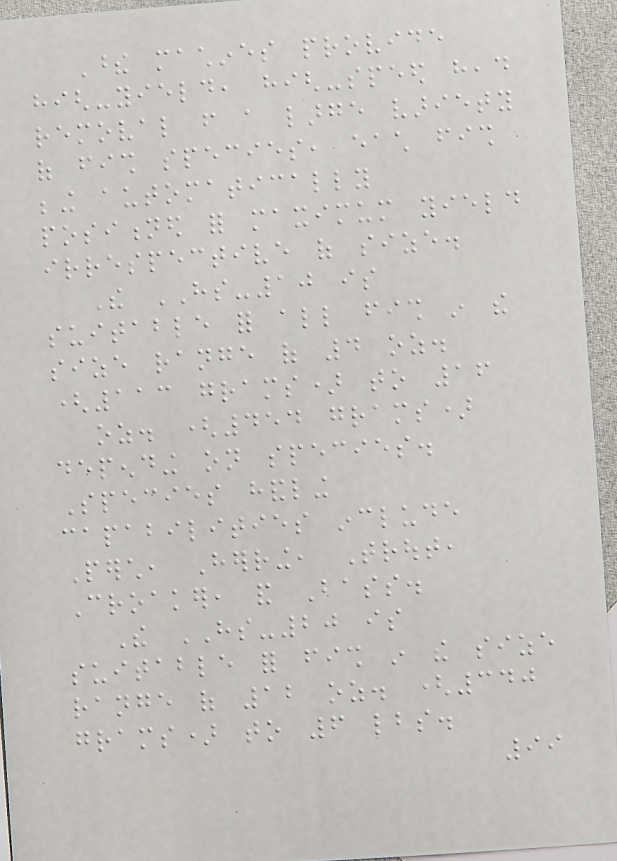These machines provide
high-yield, high-speed head
removal from a large variety
of fish species, each fish
being automatically
positioned for maximum yield
irrespective of size.
The HS-10 is
suitable for all fish in the
size range of 4 oz.
(113 grams) to 16
oz. (454 grams)
depending on species.
Species handling
capabilities include
Perch, Herring, Trout,
Croaker, and Bass.
The HS-20 is
suitable for fish in the size
range of 12 oz. (340
grams) to 6 lbs.
99
